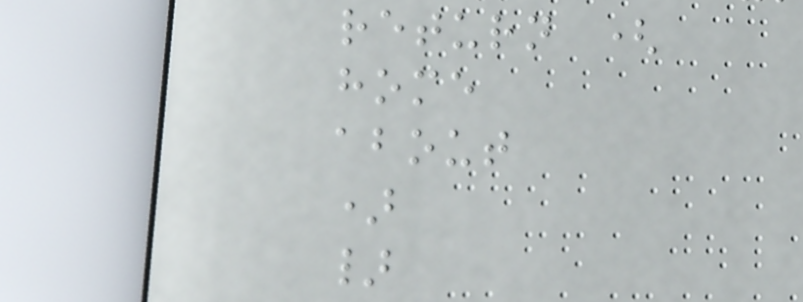return (
home
about
)
}
